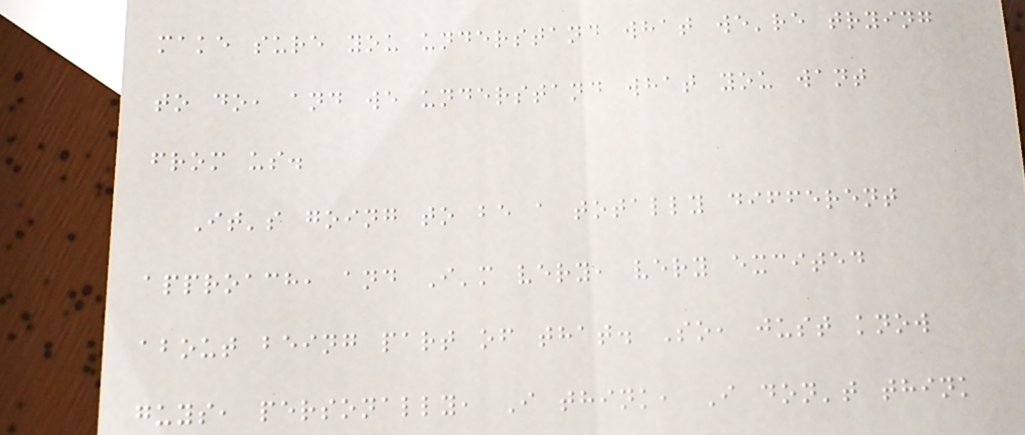make sure you understand what we're trying
to do, and we understand what you want
from us.
It's going to be a totally different
approach, and I'm very, very excited
about being part of that. So, just know
guys, personally, I think, I don't think
